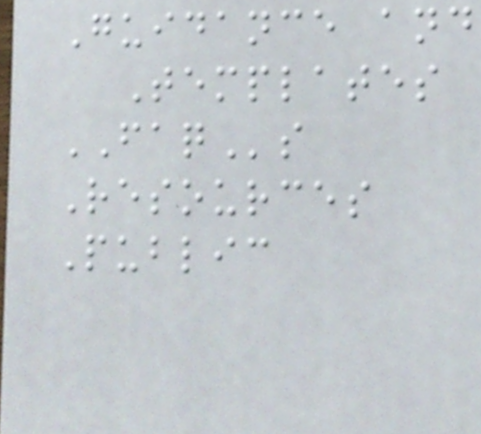Guidance and
Templates
FAQs
Resources
Public
